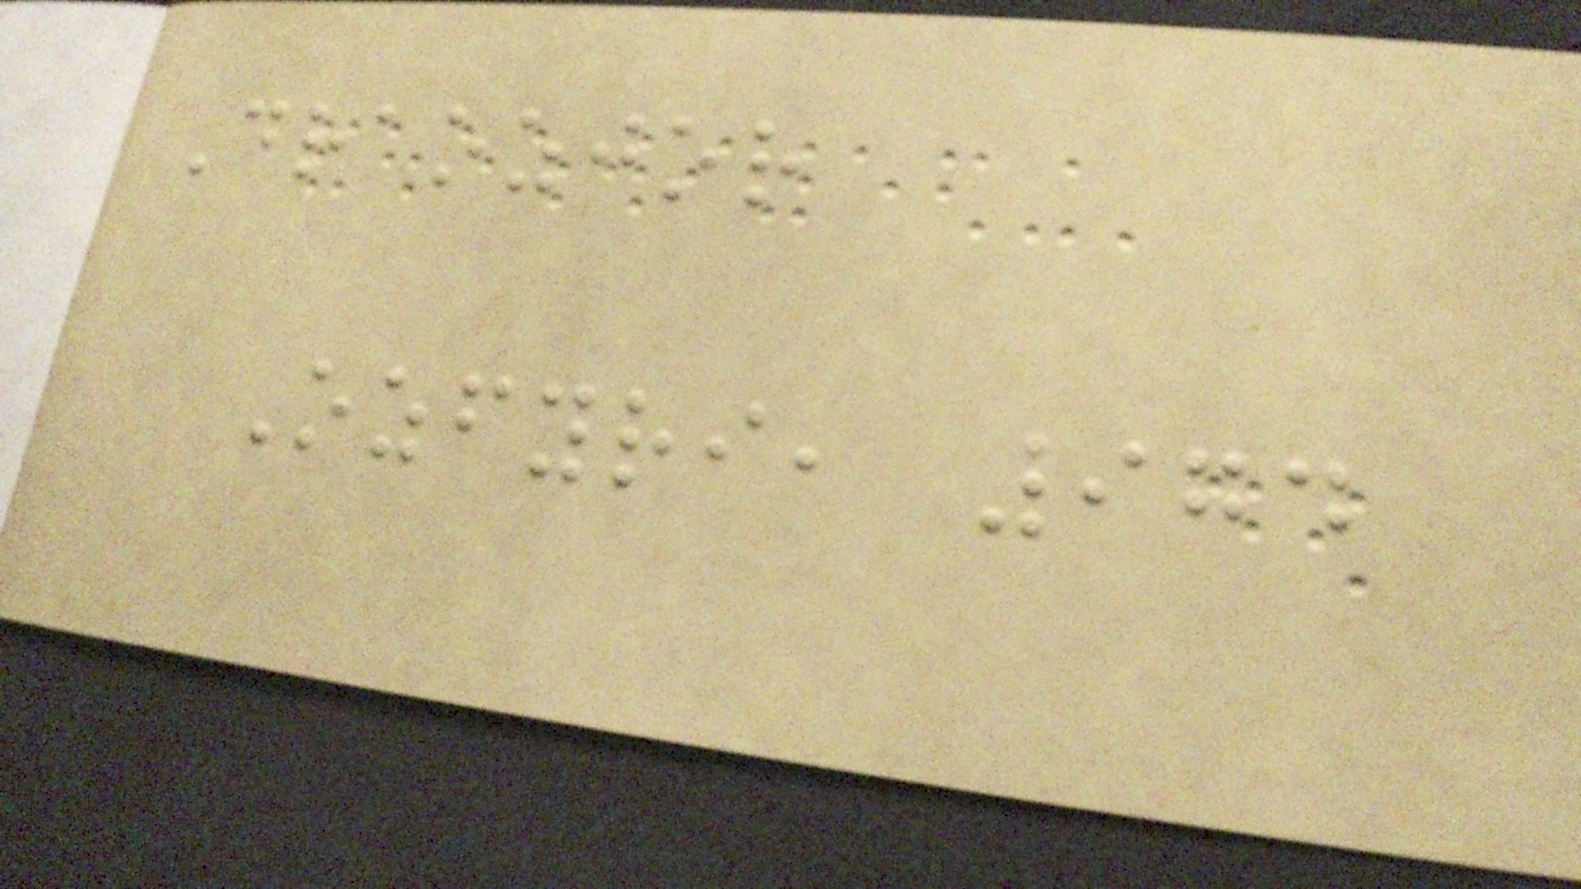Draozjor
Ozfyri, 974
